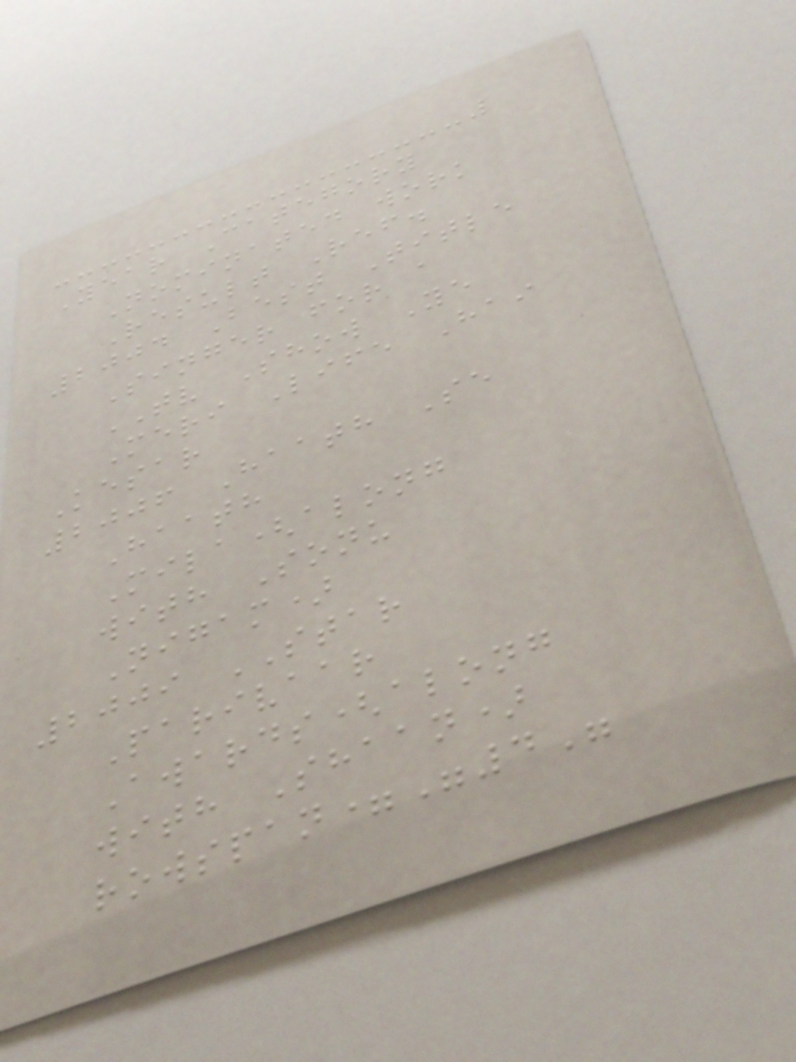Year Category
Nominated work
Result Ref.
2004 Best Title
Singer for a
TV Show Ye
Meri Life Hai
Kesar
2006 Haath Se
Haath
Mila(along
with Sonu
Nigam)
2009 STAR
Parivaar
Awards(along
with Shaan)
rowspan="4"
